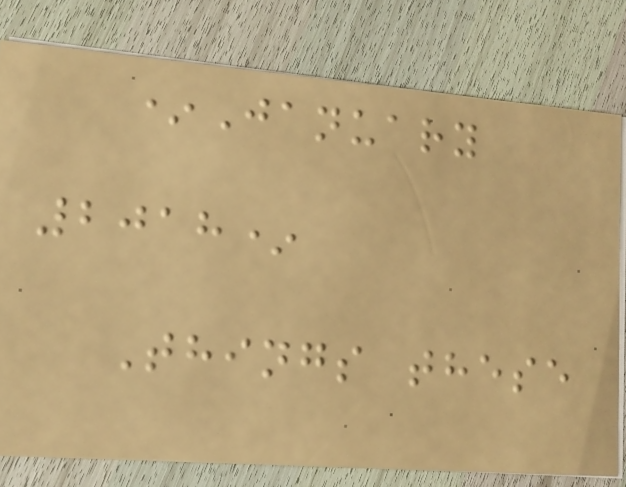*January
2018*
Things these
